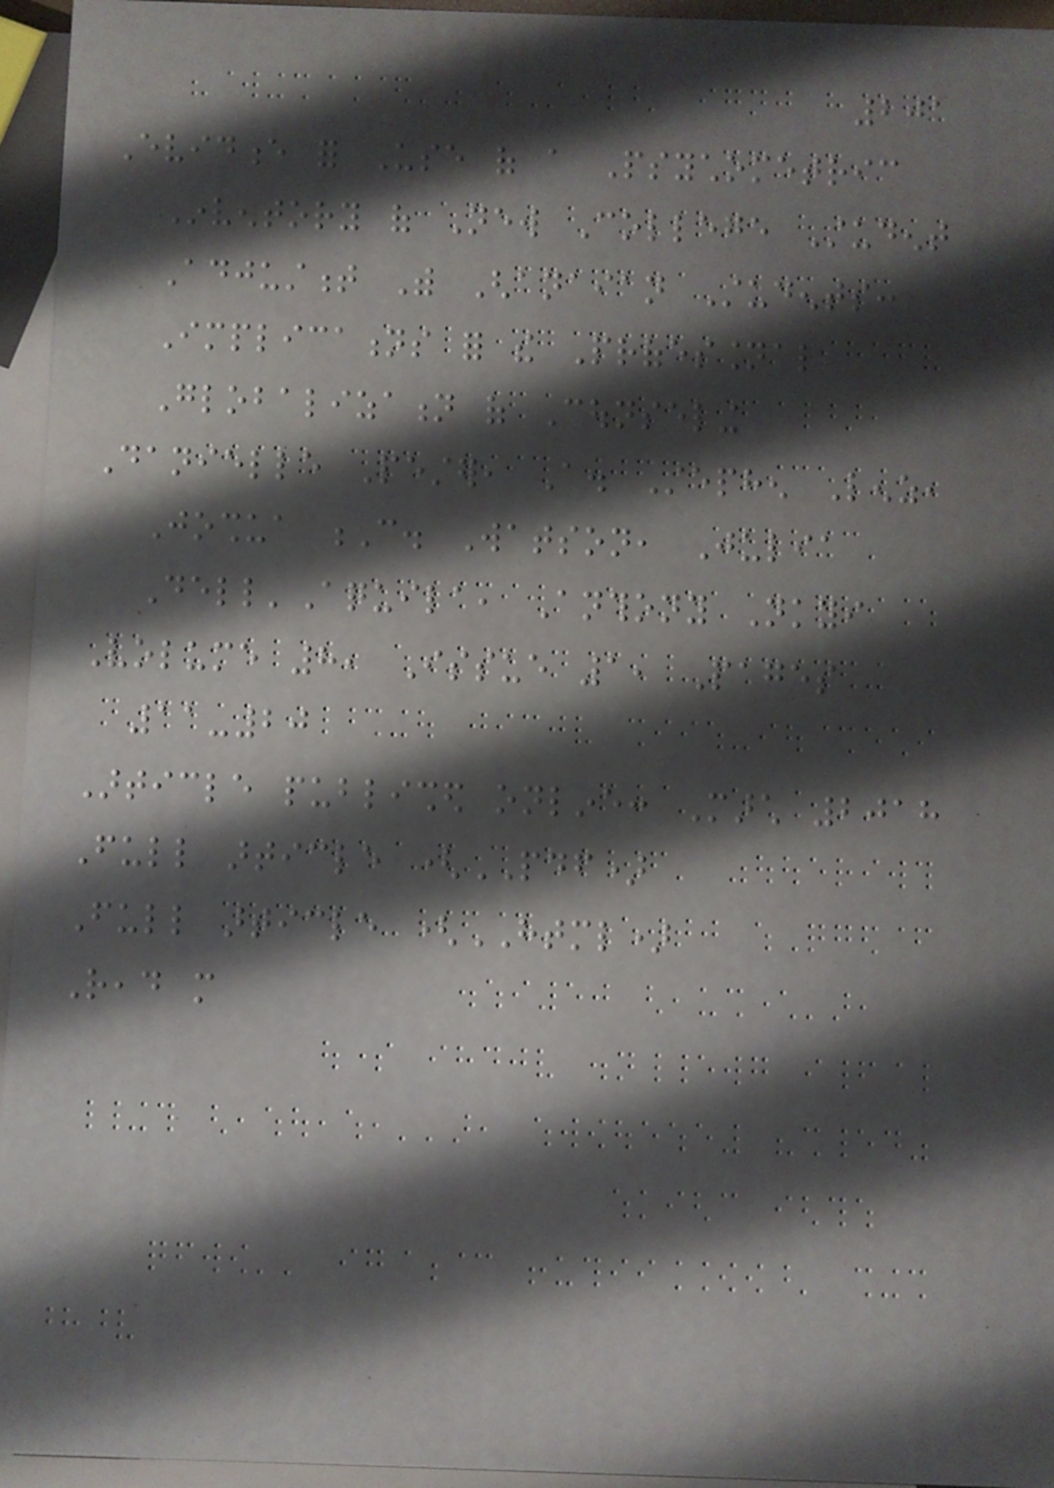201
Evidence for Use of a Psychometric
Inventory of New College Student
Adjustment With Ghanaian Students:
Implications for the Professional
Globalization of Counseling
Danielle Pester, A. Stephen Lenz,
Joshua C. Watson, Julia
Dell'Aquila, Anthony Nkyi
Volume 8, Issue 1, Pages
11-20
Article published online: March 2018
Full article (PDF)
Full article (HTML)
Read more
